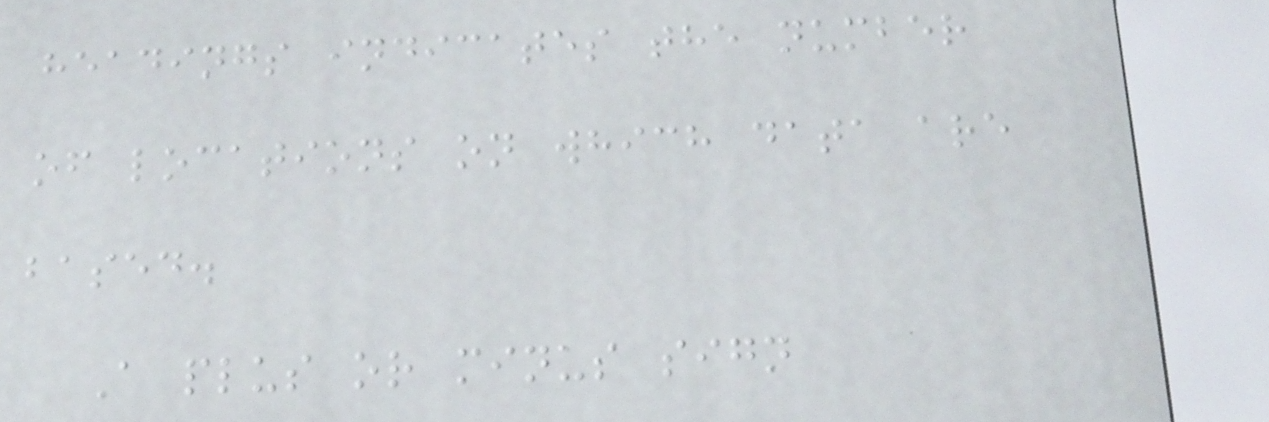headings indicates the number
of locations on which data are
based.
A plus or minus sign
